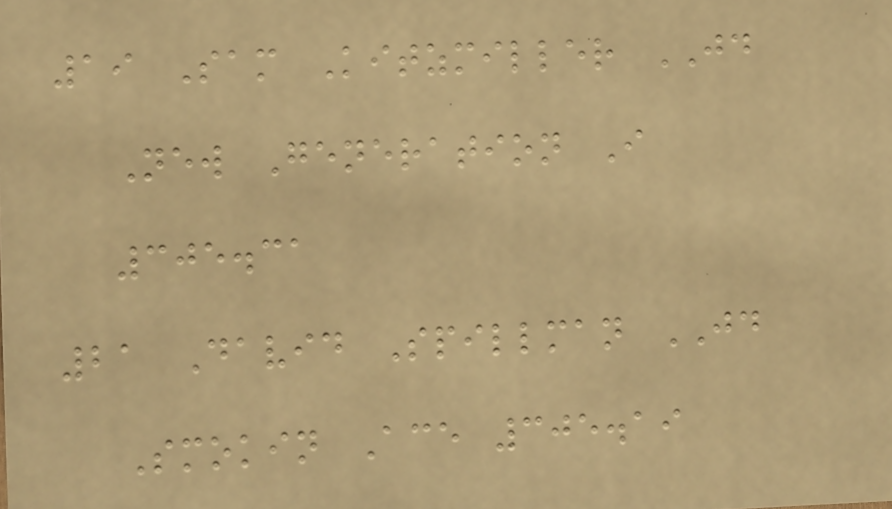19 Sam Kitzmiller JD
New Generation I
305.31
21 David Spillman JD
Smokin Ace 305.19
